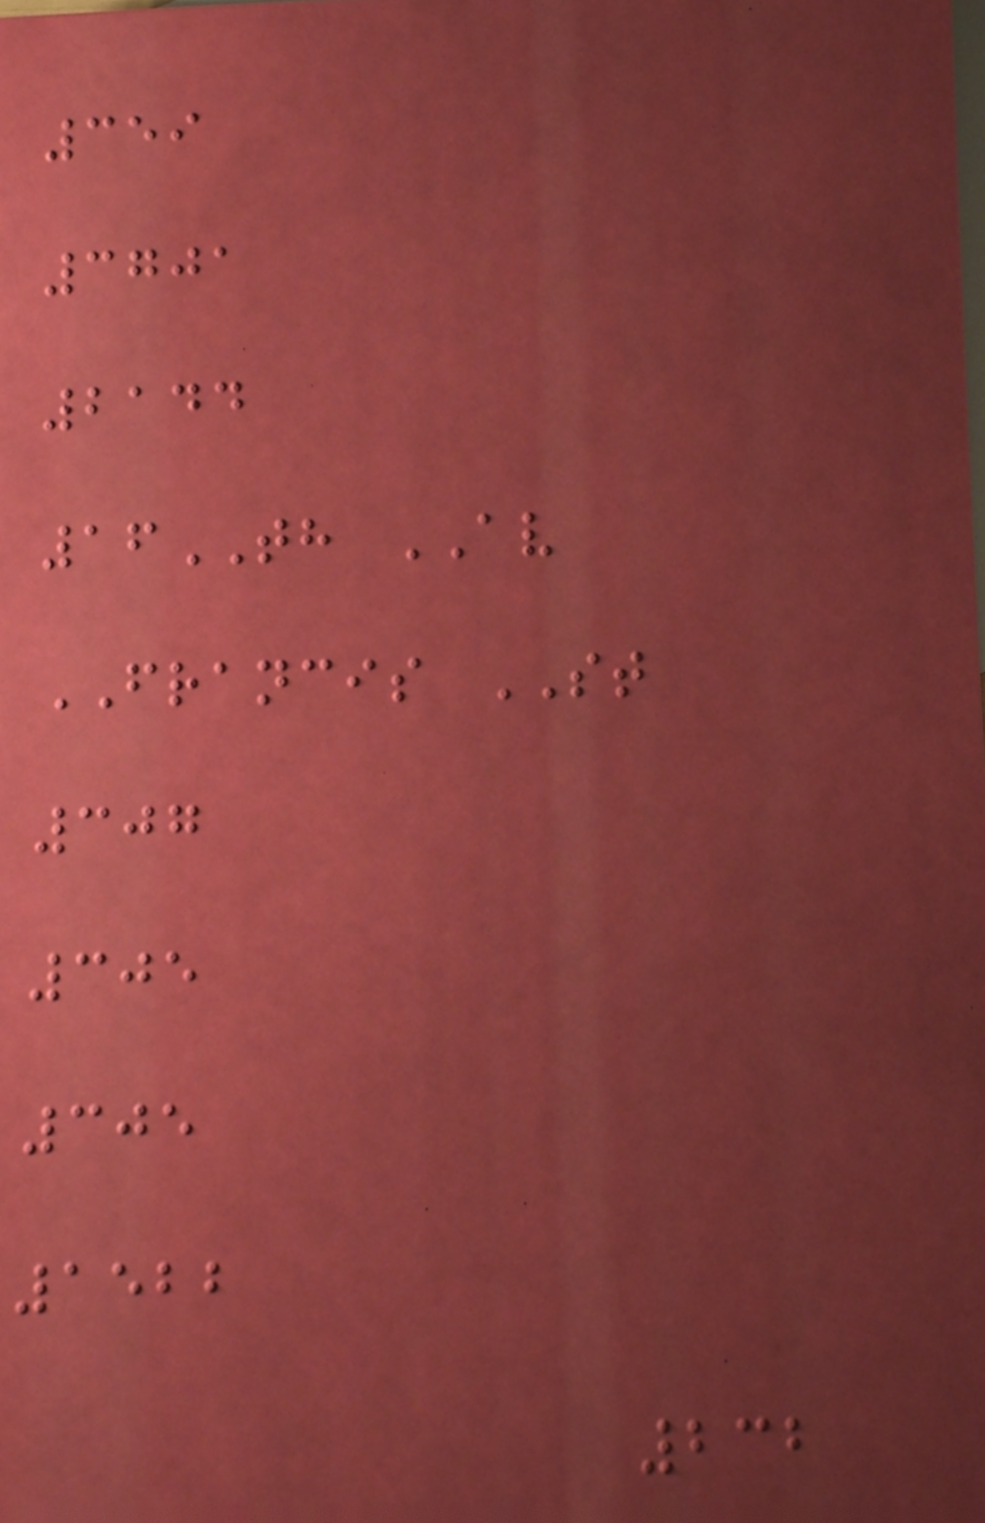359
3701
2144
16TH AV
FRANCIS ST
307
305
305
1522
232
